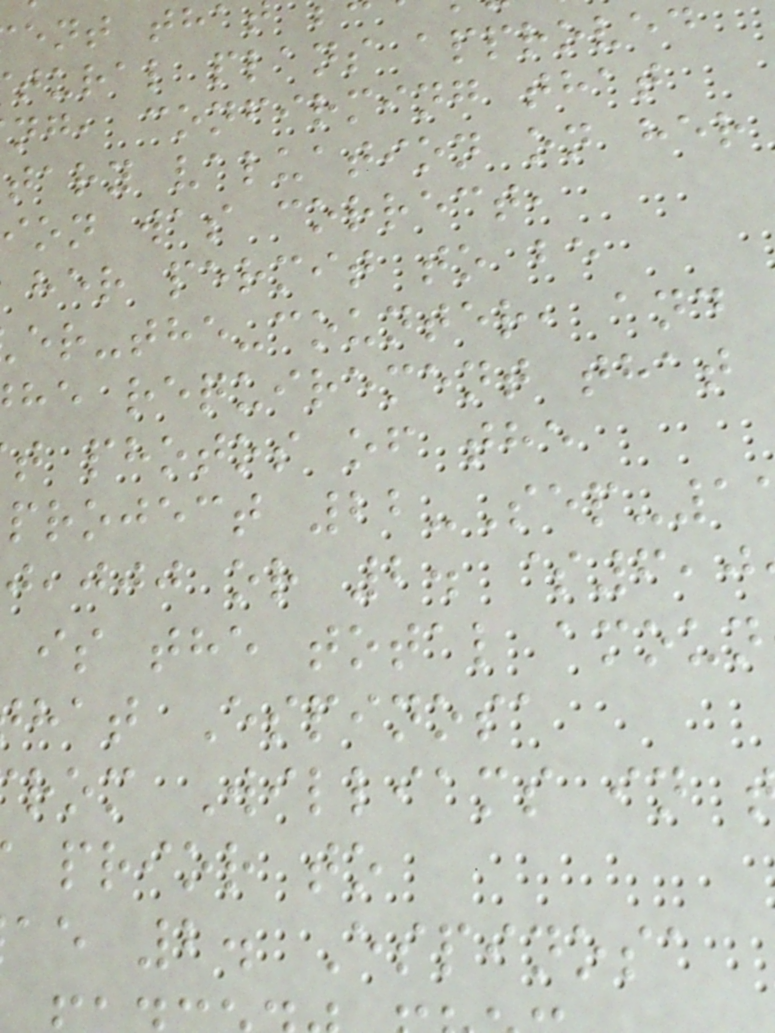tural plans approved
ng, confirming that
tary valuation on her
ion was correct,
her permit to be
er-the-counter, and
he requirement that
t photos of the
project 22-Sep-1
,jjj or 2. $6,0
is the total amoun
hat Espinosa
rom Williams in
prior to
ae 2. Espinosa
